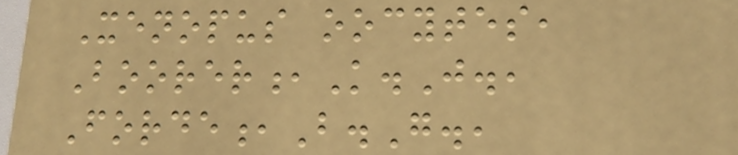Xenopus oocytes,
Boorer,K.J.,
Forde,B.G.,
